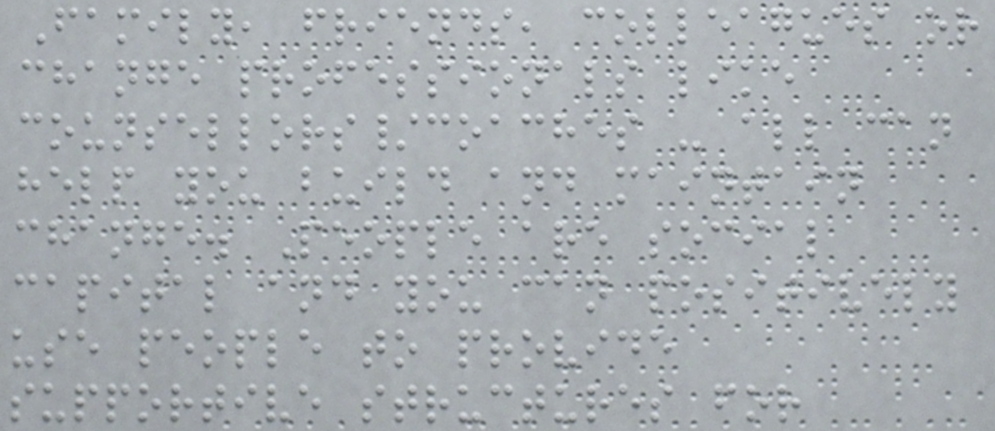Family, friends, colleagues or
change professionals like
counsellors/coaches - all can
help you build and maintain
change. People are social
capital and you can positively
use people to provide
supportive structures for
